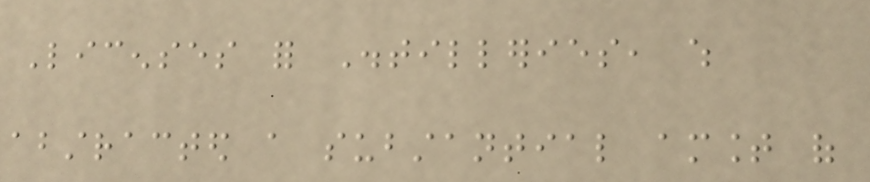Licenses for Distilleries, which
abstracted a substantial amount of
